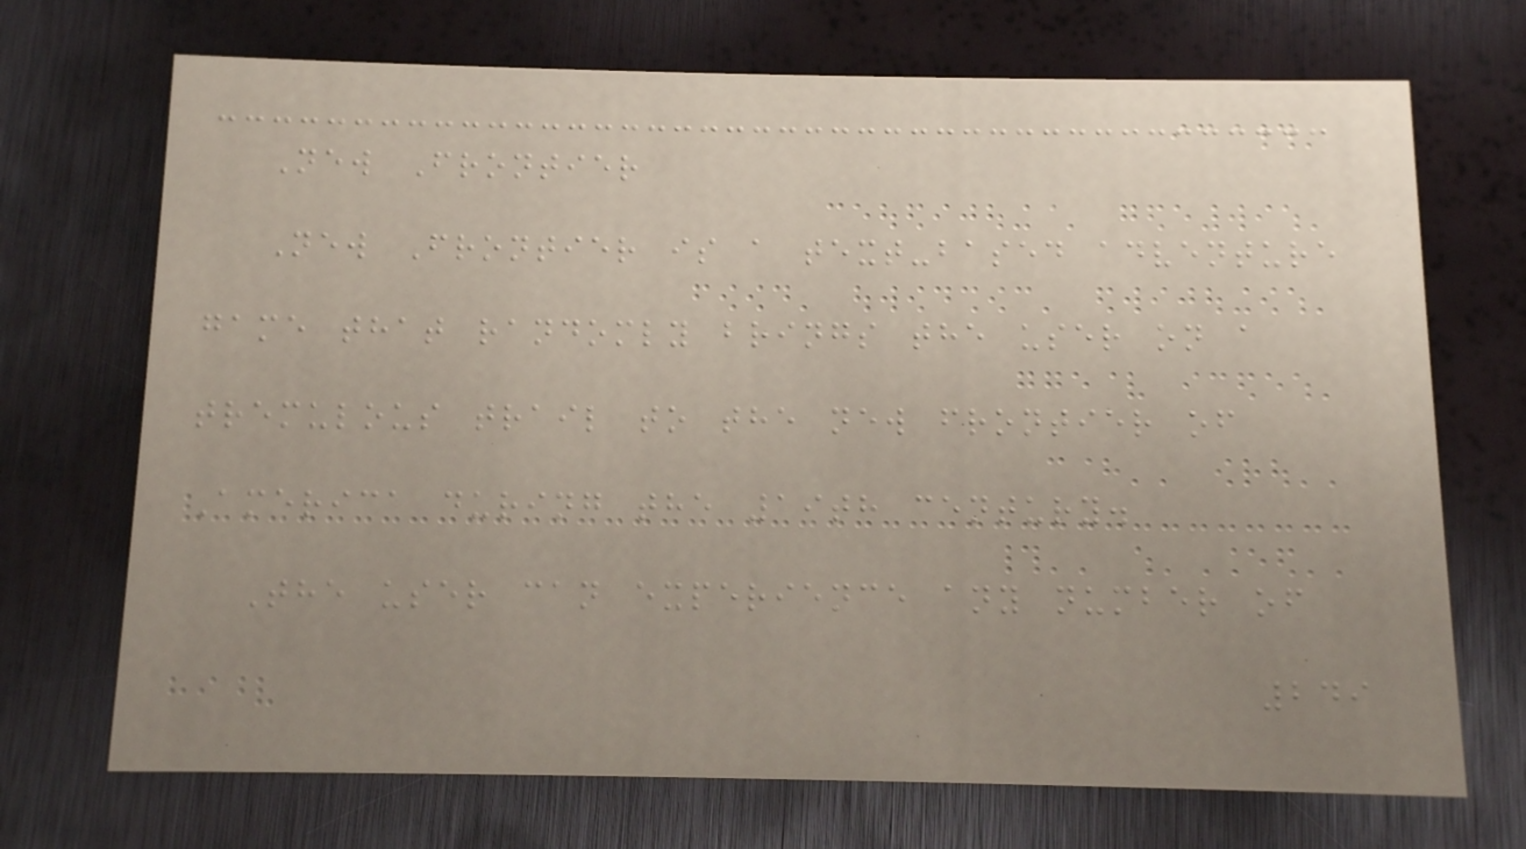New Frontier
New Frontier is a text-based adventure
game that randomly brings the user on a
tremulous trail to the new frontier of
America during the 19th century.
The user can experience any number of
249
